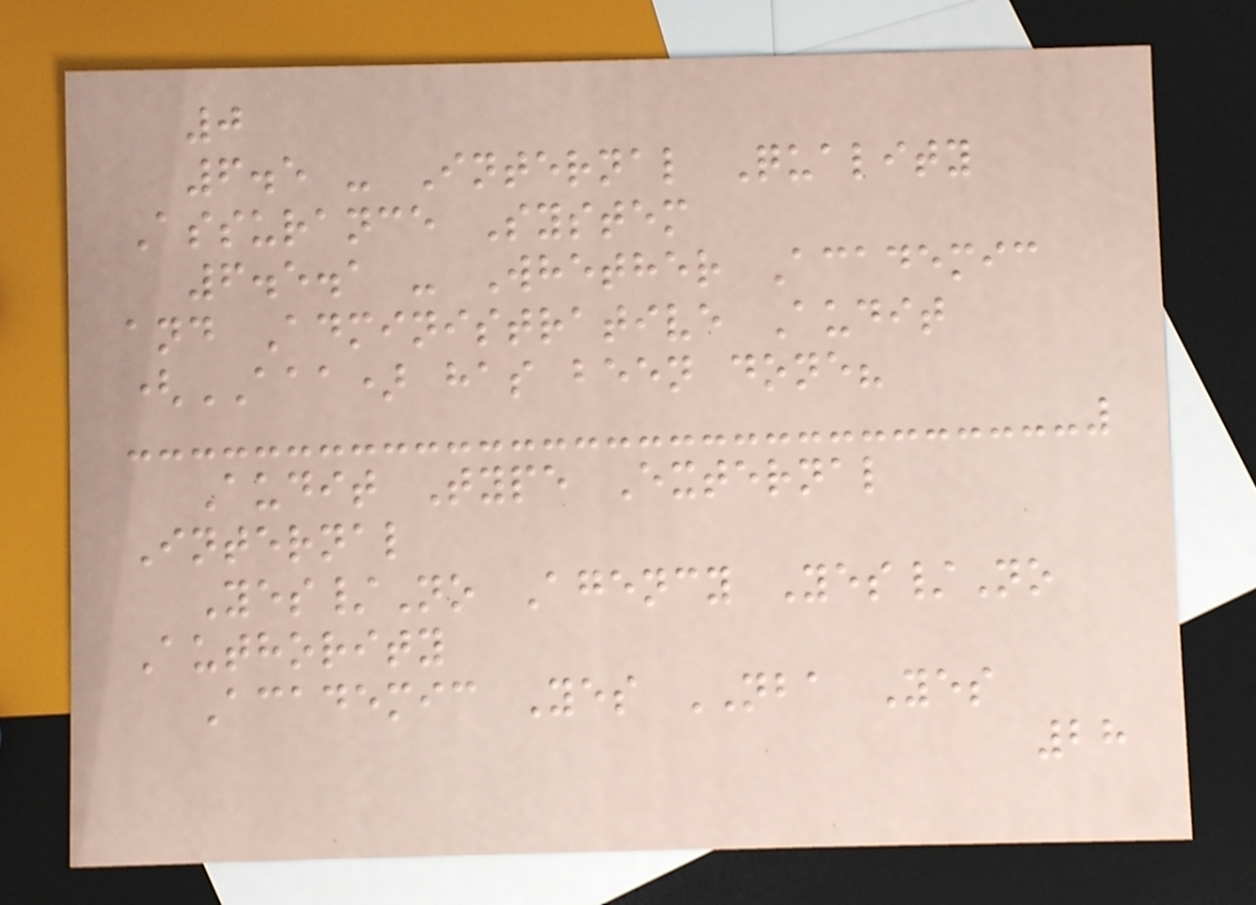0
6.5 - Internal Quality
Assurance System
6.5.1 - Whether Academic
and Administrative Audit
(AAA) has been done?
Audit Type External
Internal
Yes/No Agency Yes/No
Authority
Academic Yes NBA Yes
28
